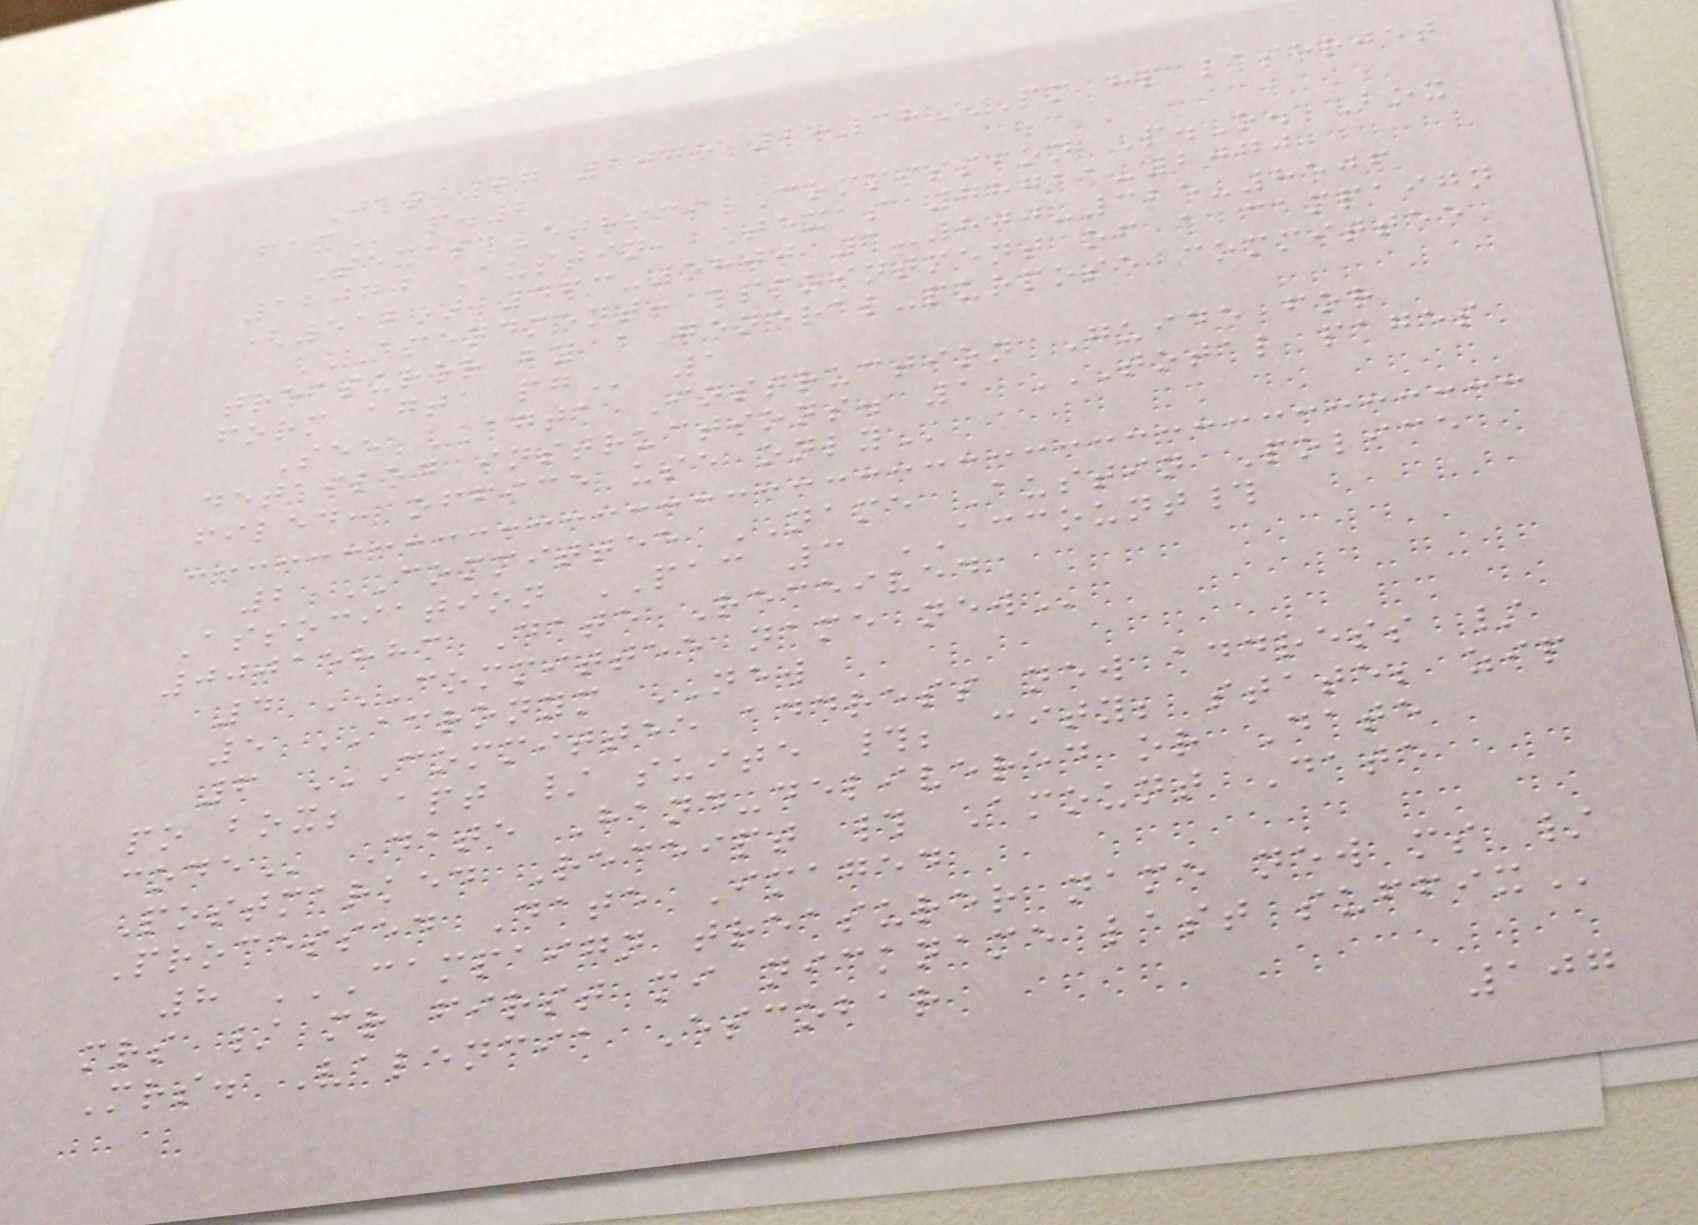Jan 07 2008 2:38PM HP LASERJET
FAX p.2
Texas Ethics Commission P.O. Box
12070 Austin, Texas 78711-2070
(512) 463-5800 1-800-325-8506
AMENDMENT: APPOINTMENT OF A CAMPAIGN
TREASURER BY A GENERAL-PURPOSE COMMITTEE
FORM AGTA PG 1
See AGTA Instruction Guide for
detailed instructions. 1 TOTAL PAGES
FILED: OFFICE USE ONLY
2 COMMITTEE NAME Austin Police
Association PAC 3 ACCOUNT#
00015883 Date Received
4 COMMITTEE NAME NEW
5 ACRONYM NEW
6 COMMITTEE ADDRESS NEW ADDRESS /
PO BOX; APT / SUITE #; CITY; STATE; ZIP
CODE Date Hand-delivered or Date
Postmarked Receipt # Amount Date
Processed Date Imaged
8 CAMPAIGN TREASURER NAME NEW MS /
MRS / MR FIRST MI NICKNAME LAST SUFFIX
Mrs. Valencia Escobar
107
